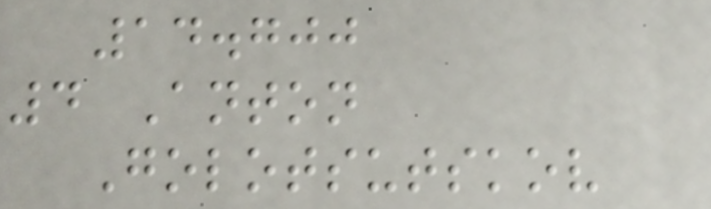14.700
4 Anton
Golotsutskov
